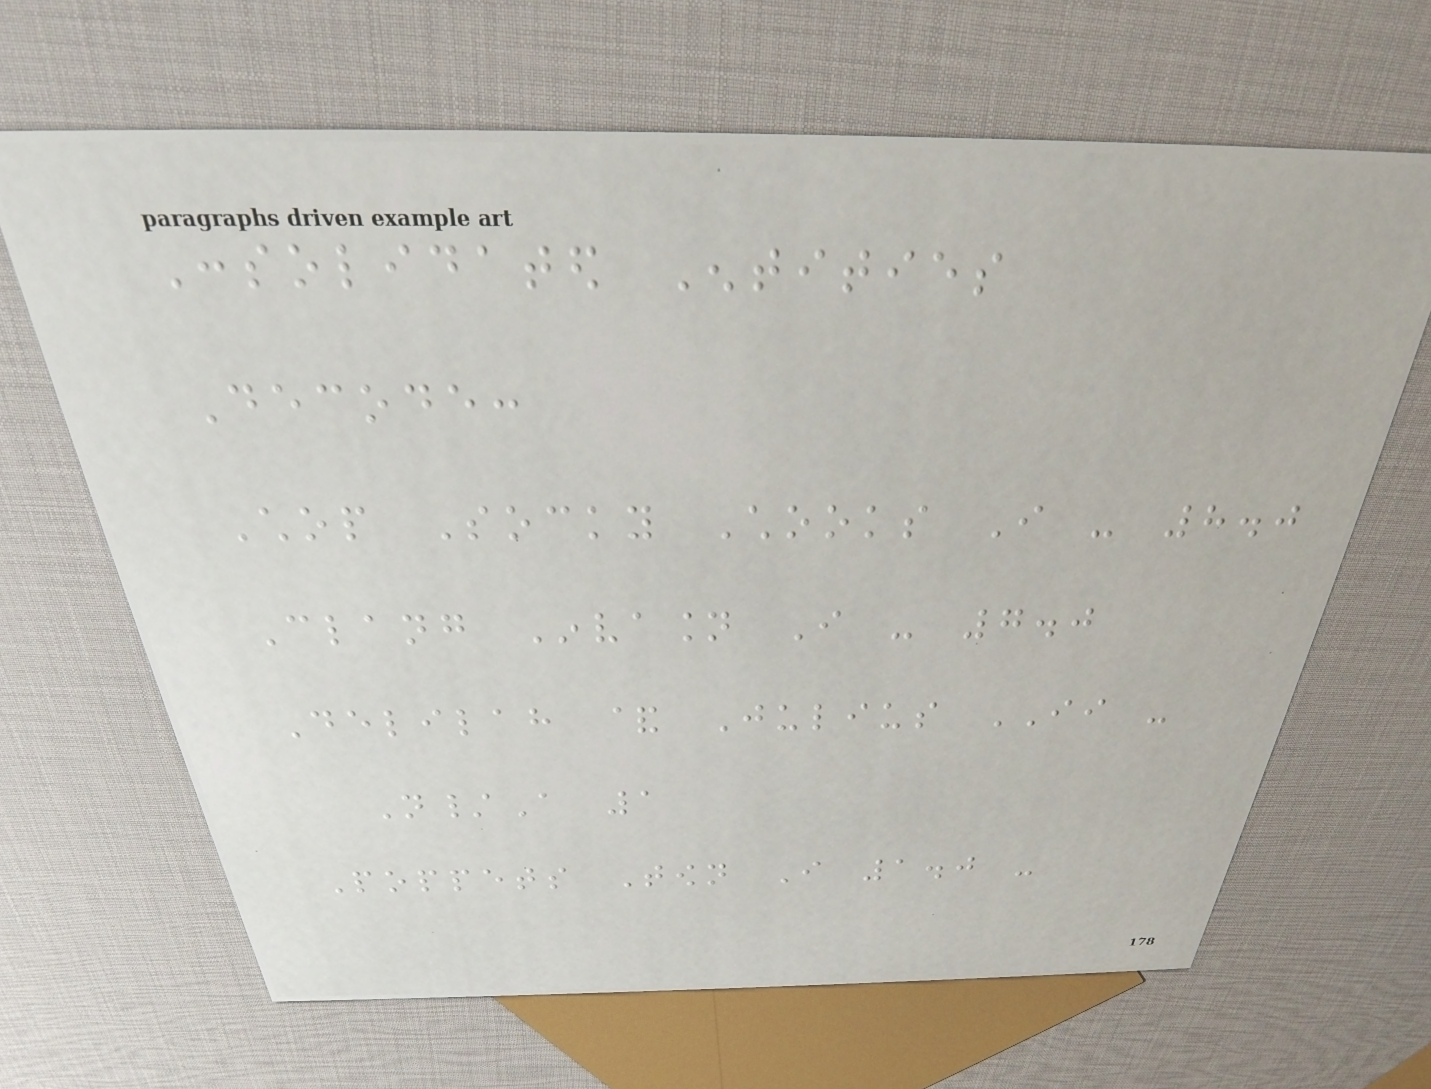Consolidated Entities
Decode:
Chop Socky Chooks I - 8.0
Clang Invasion I - 7.0
Delilah & Julius II -
N/A 1
Poppets Town I 1.0 -
